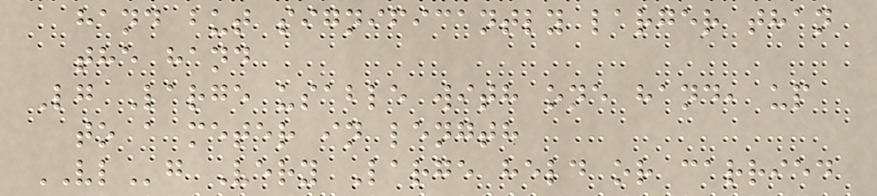hand but significantly larger than
the hand
Lg Large usable with one hand, up
to a meter in length
VLg Very Large held or carried
